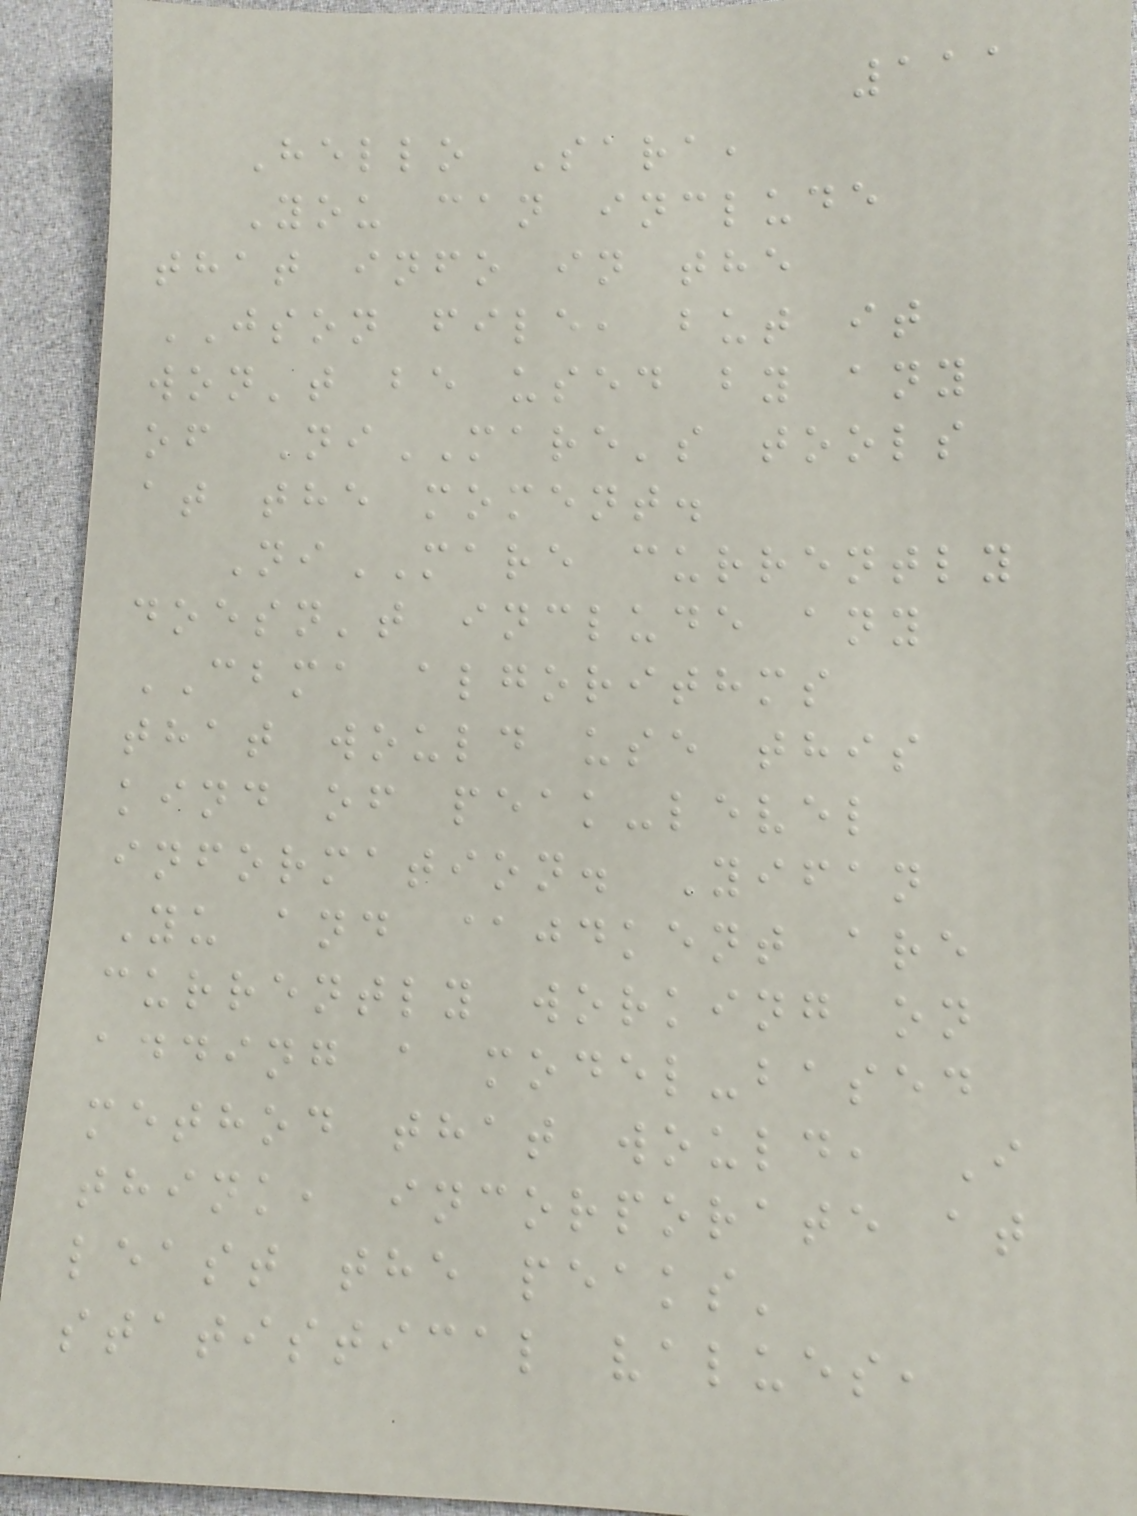111
Hello Sara,
You can include
that info in the
JSON file, but it
won't be used by any
of NiMARE's tools
at the moment.
NiMARE currently
doesn't include any
CBMA algorithms
that would use this
kind of peak-level
information. Yifan
Yu and @jdkent are
currently working on
adding a model-based
method that would, I
think, incorporate at
least the peaks'
statistical values,
